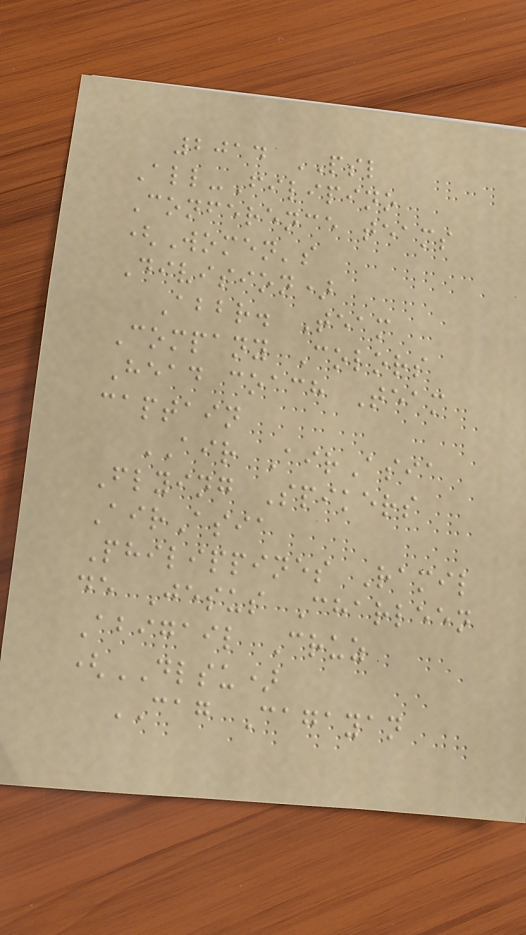2014 PSL
All-Filipino
Conference teams
(Women's
Division)
Abbr. Team
Company Colors
Head coach Team
captain
AIR AirAsia
Flying Spikers
AirAsia
Philippines Ramil
de Jesus Charleen
Abigail Cruz
(DLSU)
CAG Cagayan
